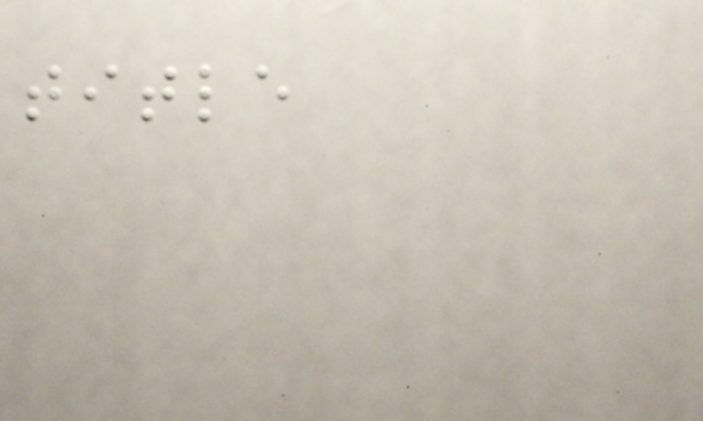title
